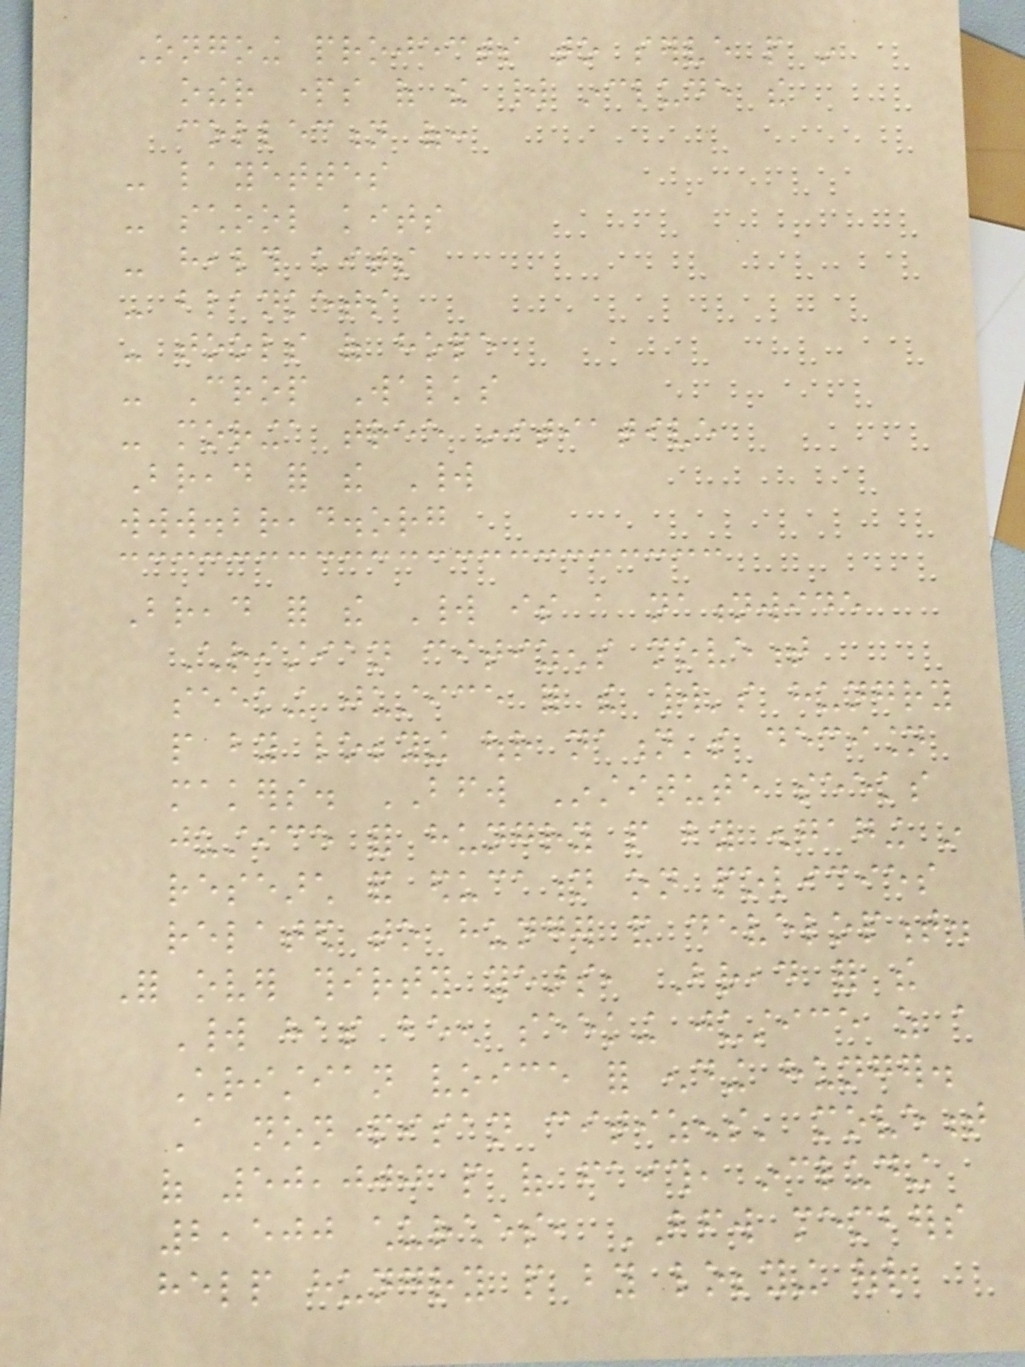Ongoing projects to serve people in
other parts of the world include the
collection of:
- layettes
- school kits
- health kits
- blankets
- tools of hope
- Crop Walks
- moringa tree initiative
Bread for the World
www.bread.org
Bread for the World is a nationwide
Christian citizens movement
seeking justice for the world's hungry
people by lobbying our nation's decision
makers. BFW Institute seeks
justice for hungry people by engaging in
research and education on policies
related to hunger and development.
For over thirty years, Bread for the
World has been seeking justice as a
Christian voice for ending hunger.
A nonpartisan citizens' movement
of 50,000 people of faith, including
2,500 churches, BFW members
help hungry people by lobbying our
